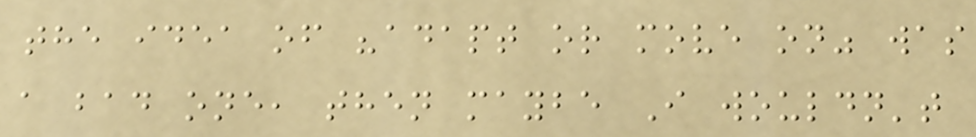the idea of "adapt or move on" was
a bad one, then maybe I wouldn't
